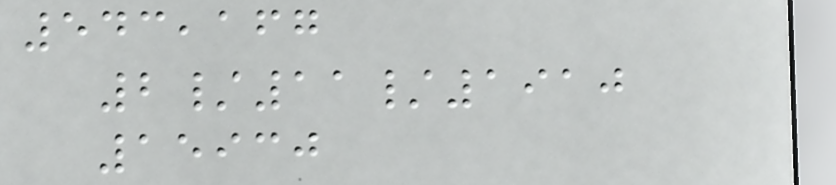543,167
2/11/1910
15930
